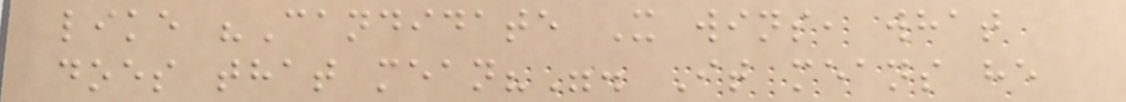like "Candidate X wins, what
does that mean?". It means he
